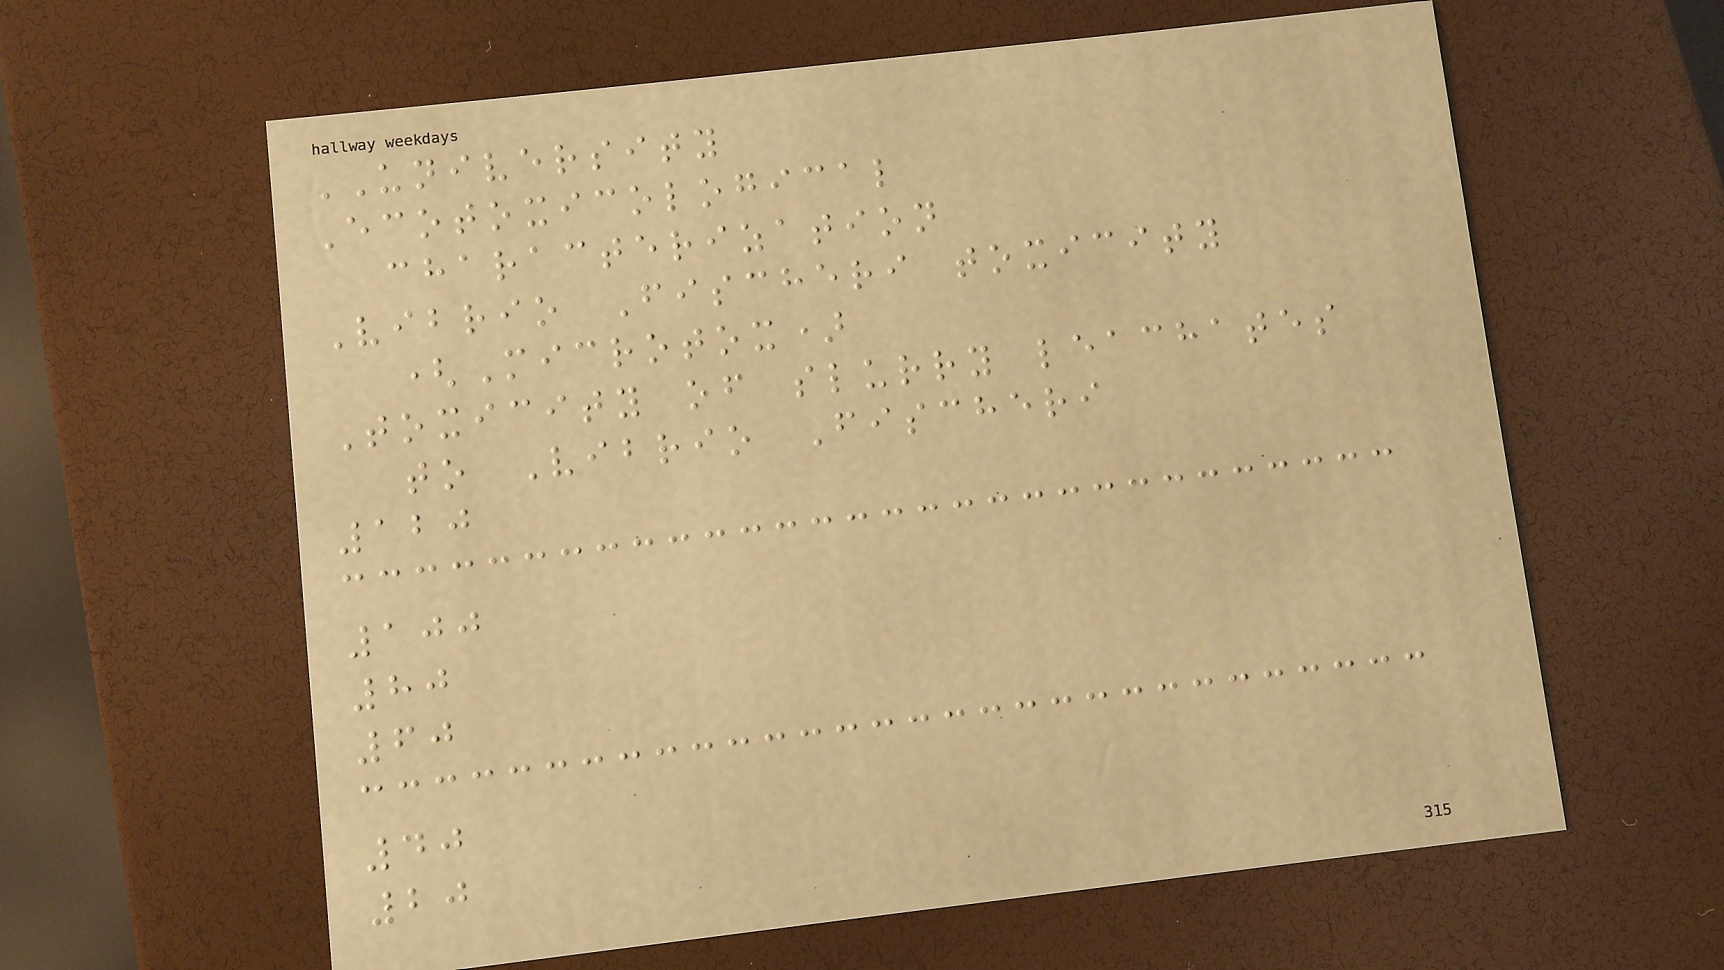UNIVERSITY
Ecotoxicological
characterization
Vibrio Fischeri toxicity
(Microtox)
Toxicity of slurry leachates
to Vibrio Fischeri
120
100
80
60
40
20
